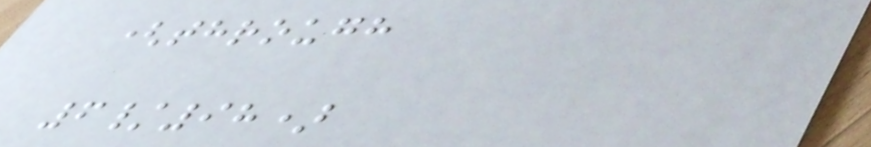(through
6/98)
